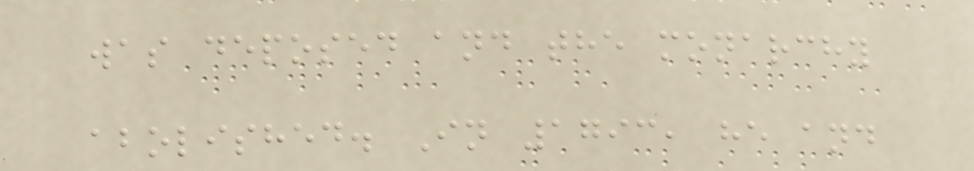was deposed and the monarchy
abolished. In 1793, he and
